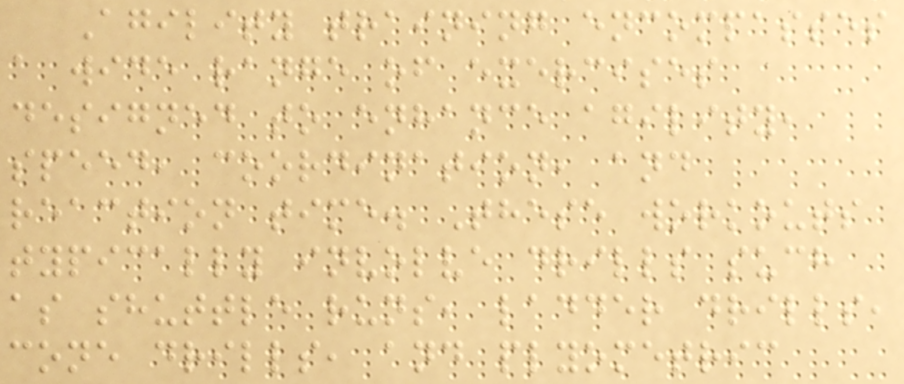Agility training encompasses
a wide range of exercises
designed to enhance agility,
speed, coordination, and
reaction time. These workouts
typically involve drills such
as shuttle runs, ladder drills,
cone drills, and plyometric
